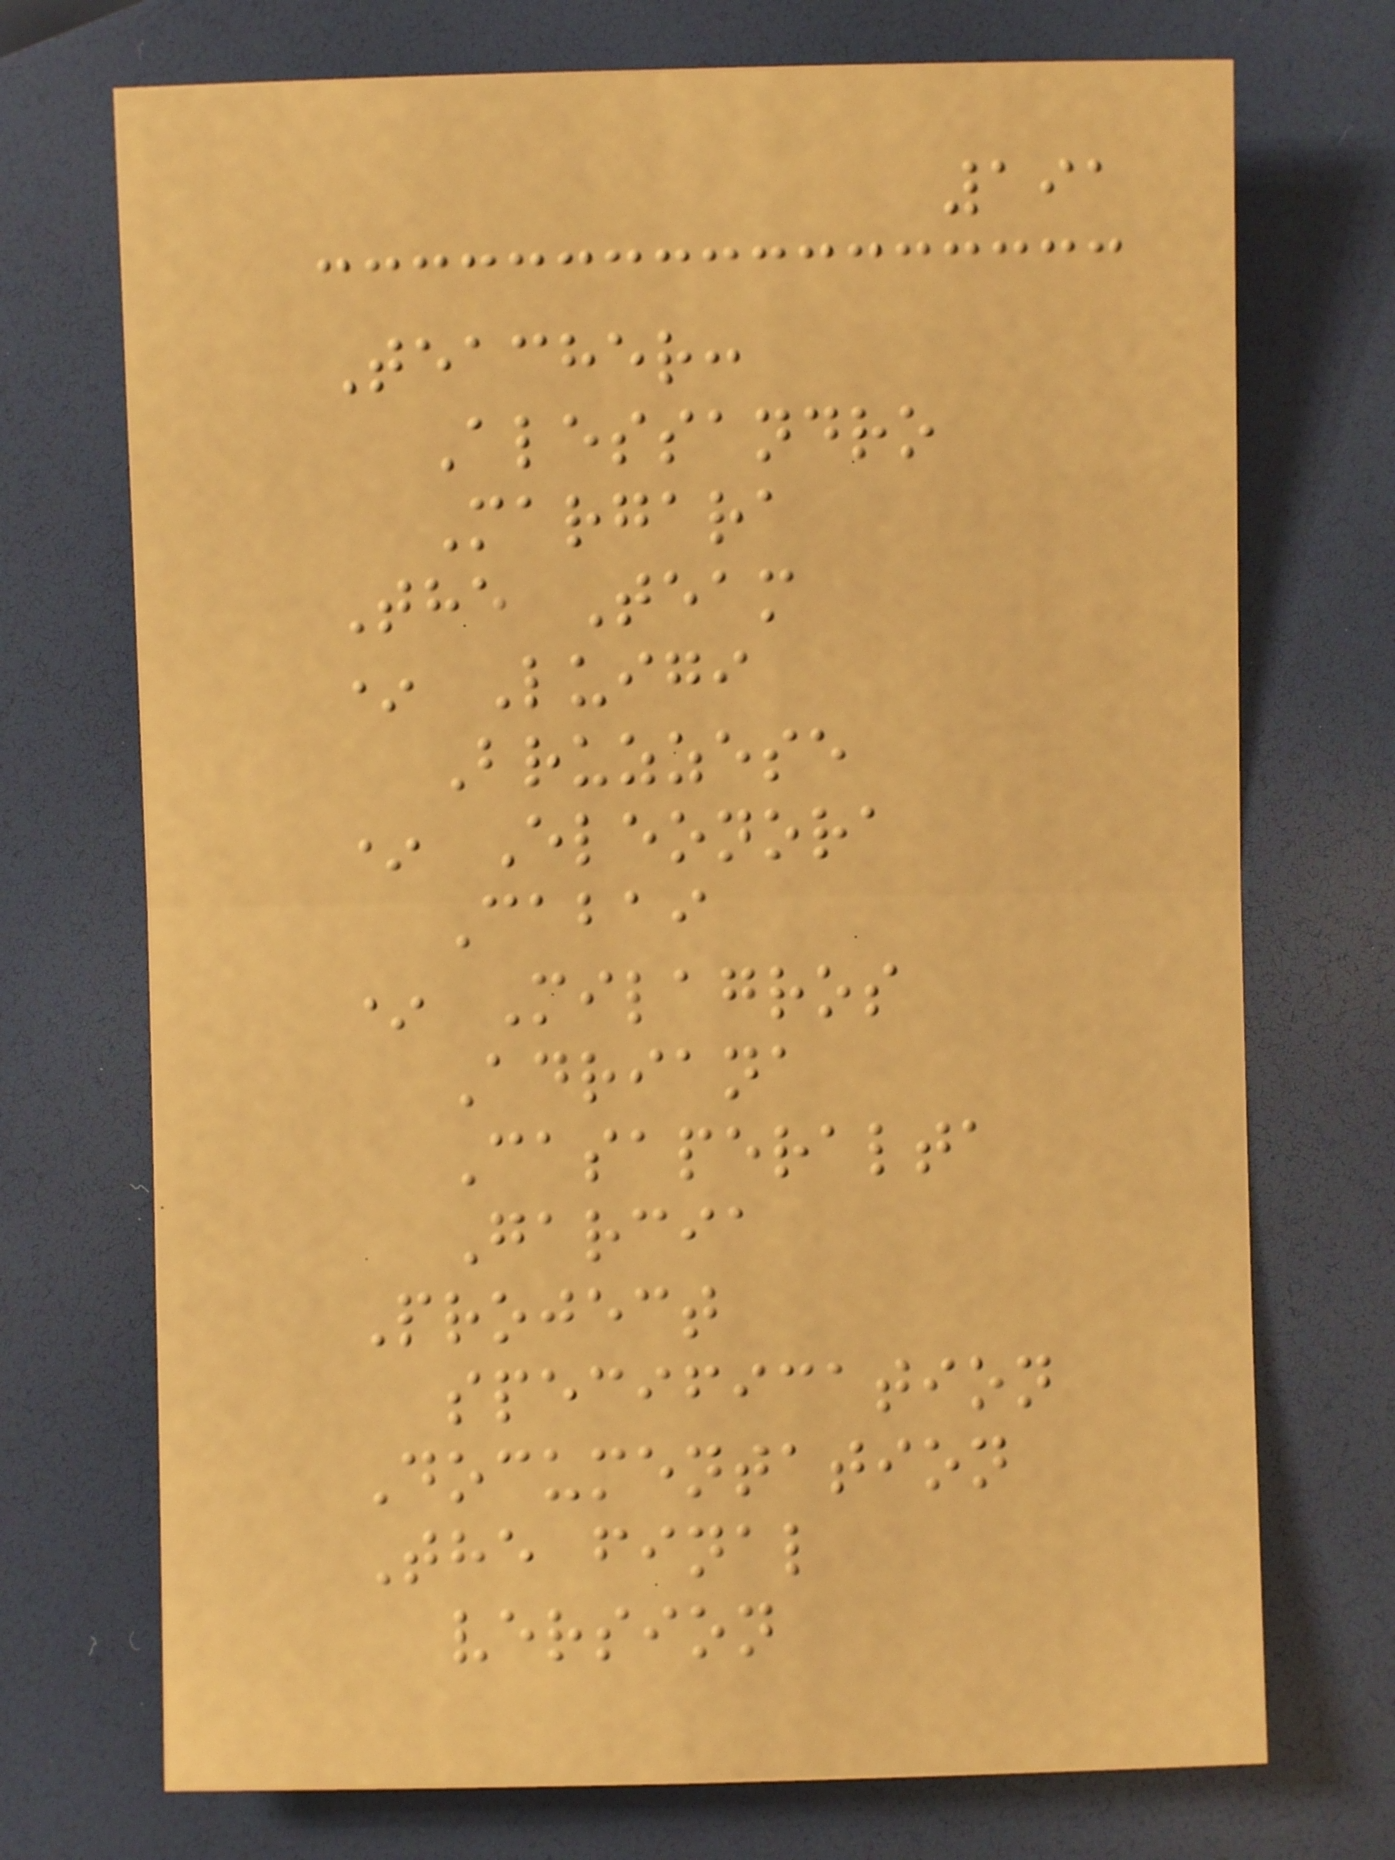191
Teacher:
Alessandro
Margara
The Team
* Luigi
Bruzzese
* Eleonora
Cabai
* Milagros
Adriana
Casaperalta
Garcia
Project
specification
Documentation
The final
version
